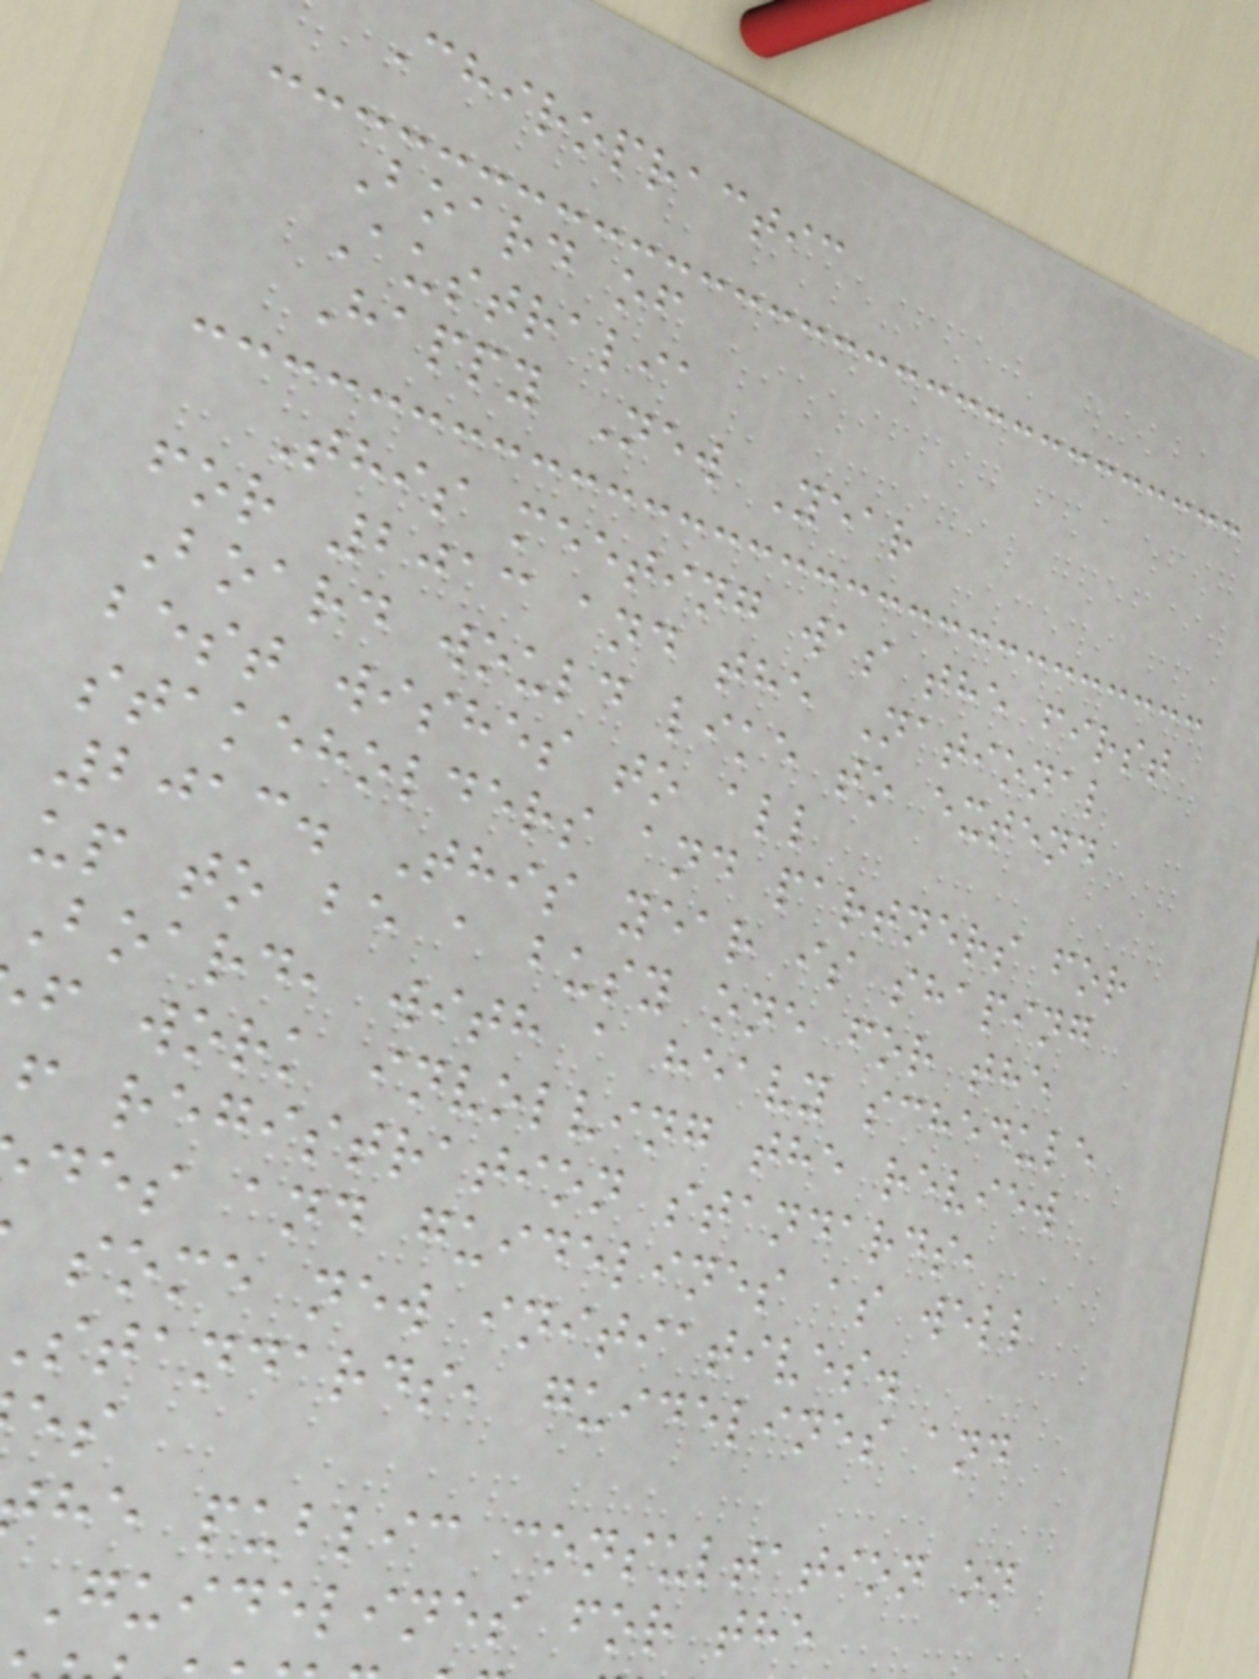Chiropractic
Board of
Australia
Happy New Year
This meeting was the first
for 2013 and the National
Board would like to extend
best wishes to all
stakeholders and partners for
2013. This year is shaping
up to be a busy one for the
Board, with a heavy schedule
f work involving the review
f registration standards,
des and guidelines as well
some new initiatives.
standards, guidelines and
he public consultation on
Guidelines for the
